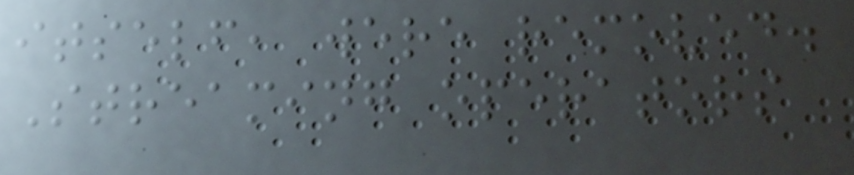itself, were removed.
Streaming operators
